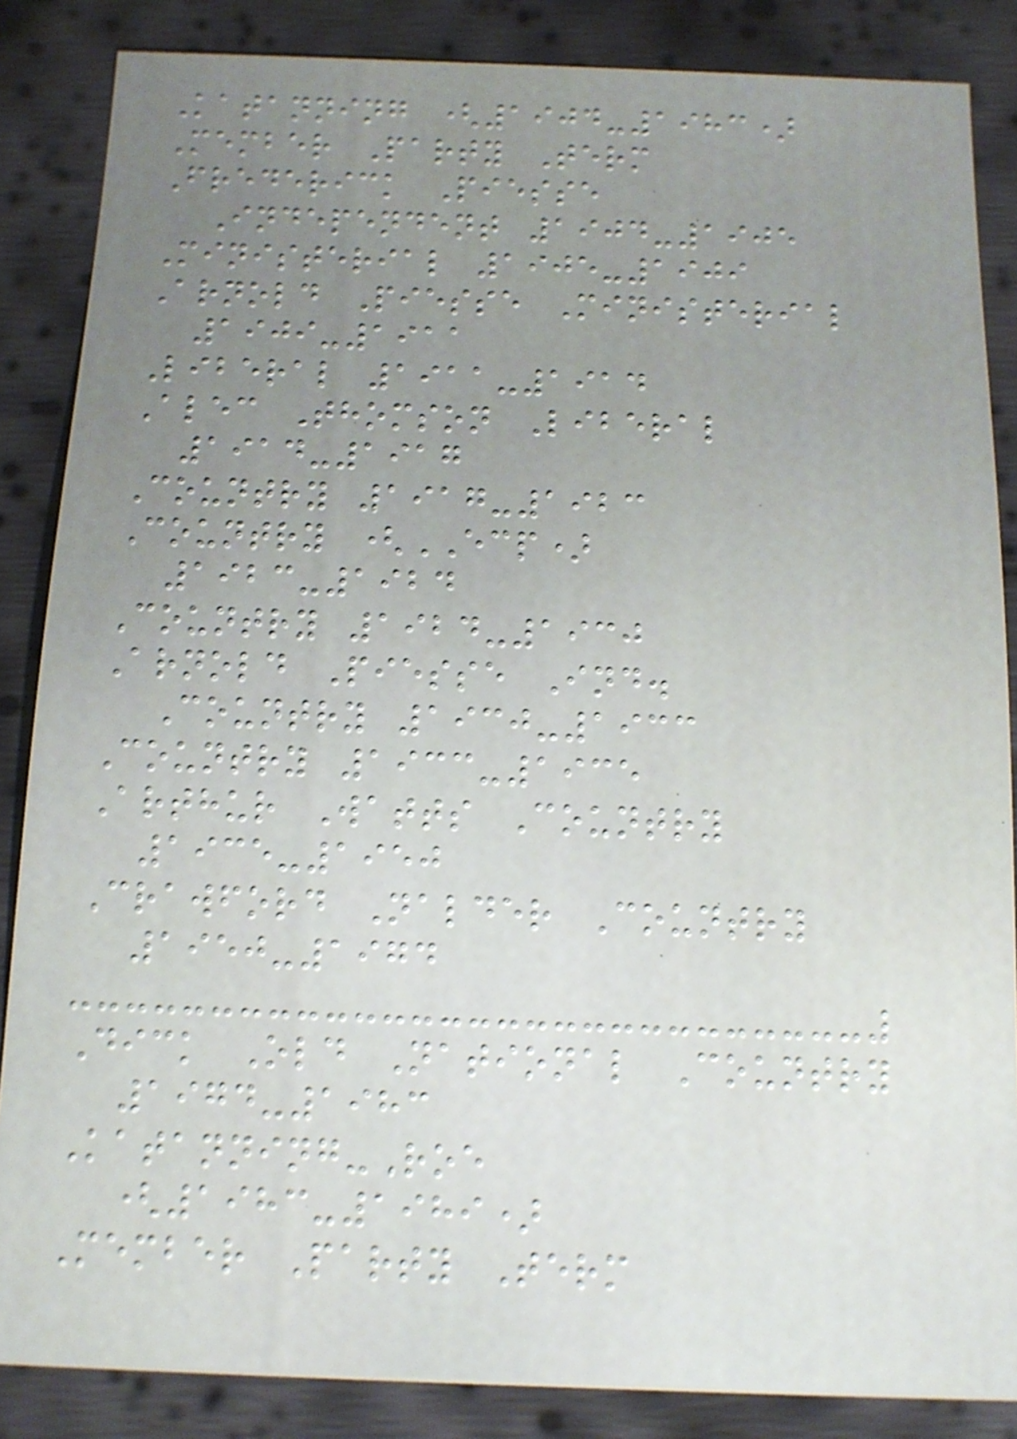Katanning (1904-1983)
Member Party Term
Frederick Piesse
Independent 1904-1905
Ministerial 1905-1909
Arnold Piesse Ministerial
1909-1911
Liberal 1911-1914
Alec Thomson Liberal
1914-1917
Country 1917-1923
Country (ECP)
1923-1924
Country 1924-1930
Arnold Piesse Ind.
Country 1930-1933
Country 1933-1935
Arthur Watts Country
1935-1950
Crawford Nalder Country
1950-1974
Dick Old National Country
1974-1983
Katanning-Roe
(1983-1989)
Member Party Term
